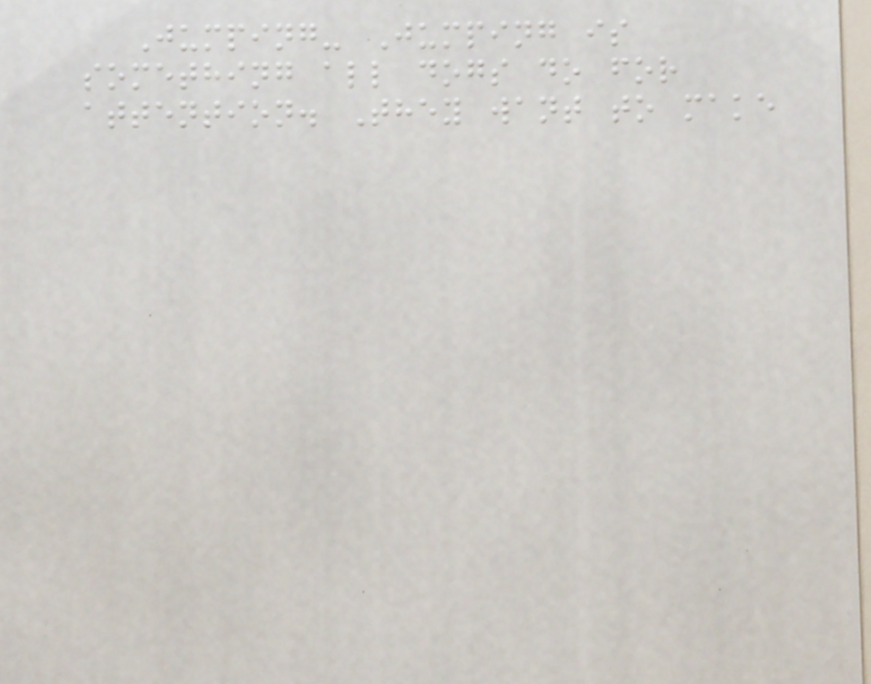Jumping- Jumping is
something all dogs do for
attention. They want to make
